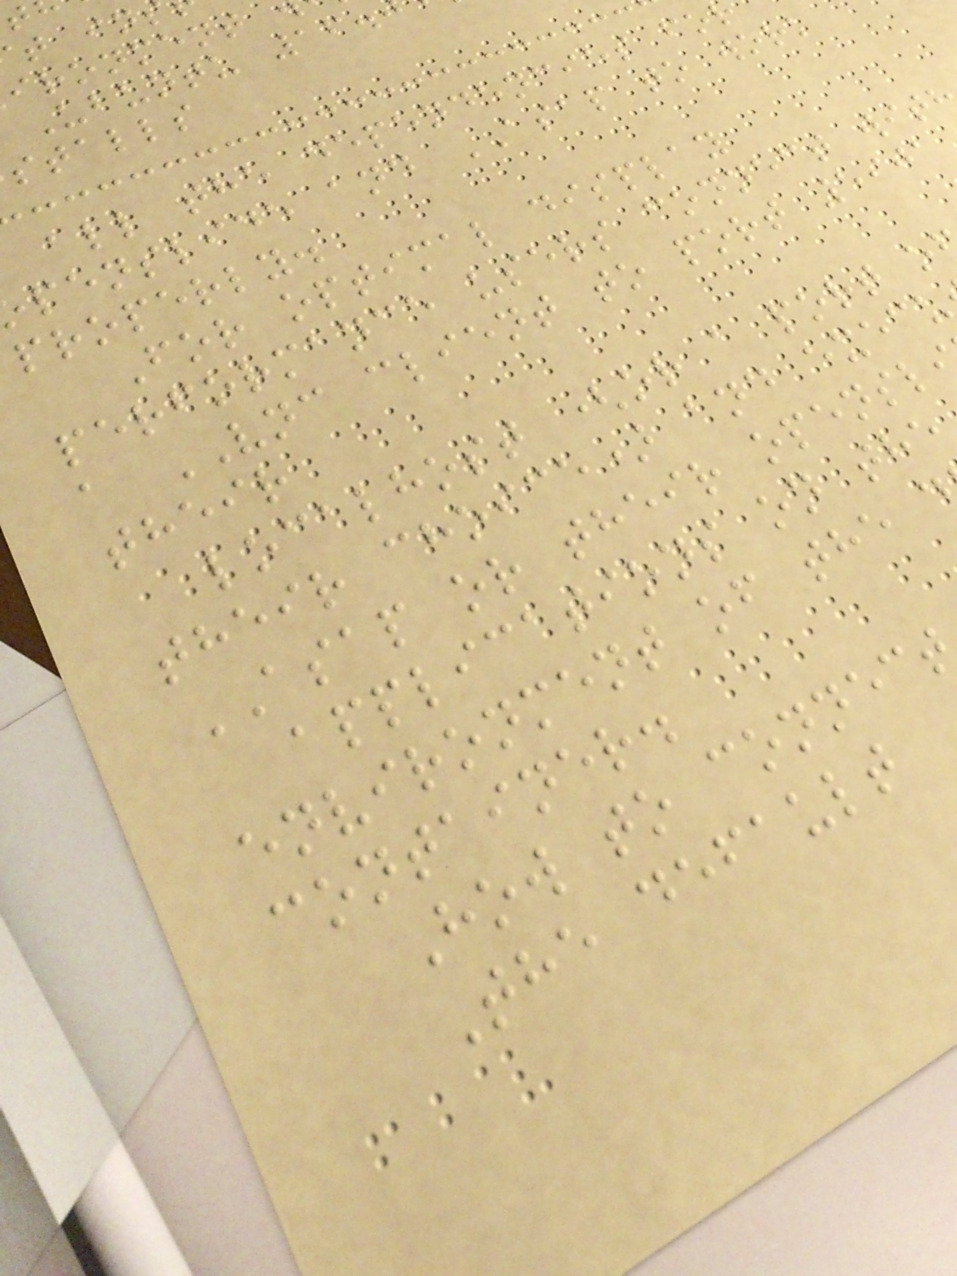ironment
Ubuntu 16.
stalls
all the dependencies fo
penslide and ASAP to work
properly.
For optimal display
performance users connect wit
a VNC client to port 5901
their
localhost (or a port o
their choice) and execu
ASAP or their opensl
applications on the
environment of the
container.
How to connec
The default
